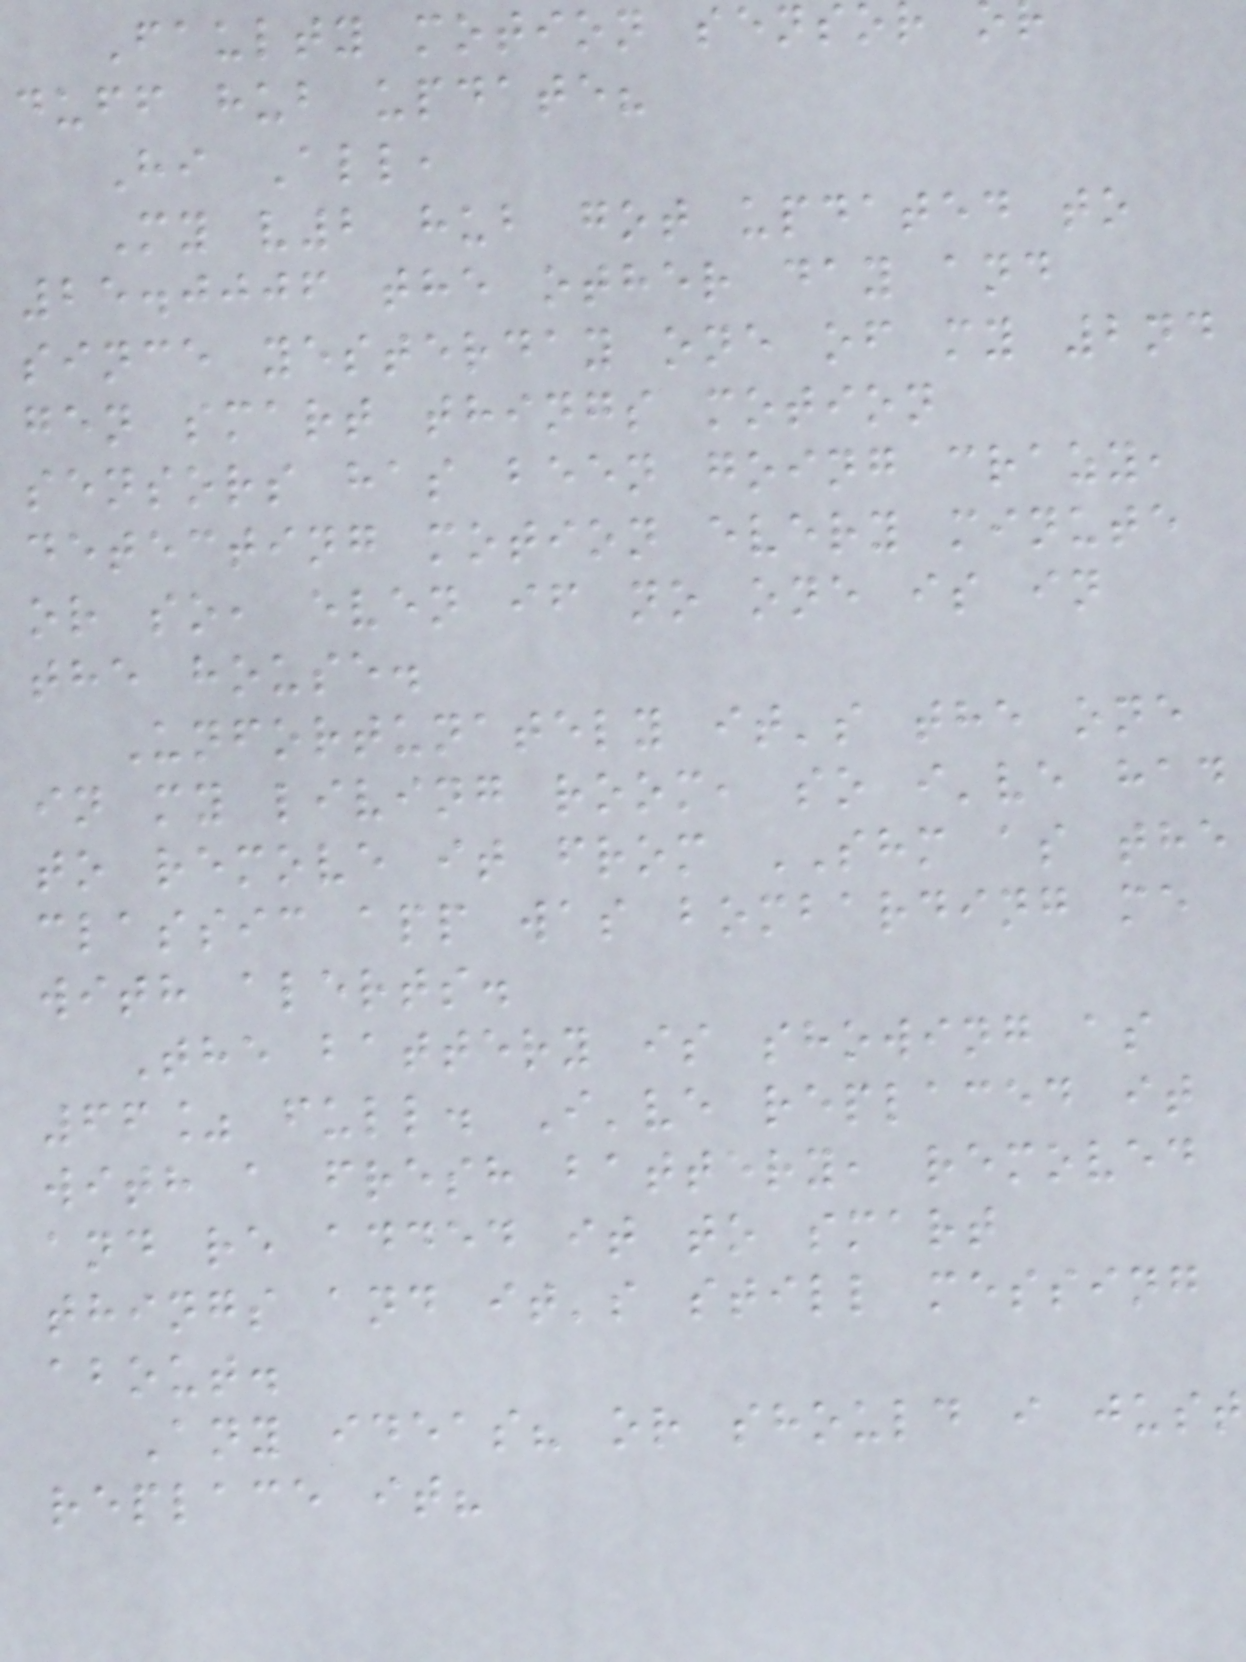Faulty motion sensor
duff hub update?
Hi All,
My v2 hub got updated to
25.0006 the other day and
since yesterday one of my 2nd
gen smart things motion
sensors has been going crazy,
detecting motion every minute
or so, even if no one is in
the house.
Unfortunately it's the one
in my living room, so i've had
to remove it from SHM as the
classic app was bombarding me
with alerts.
The battery is showing as
66% full. I've replaced it
with a fresh battery, removed
and re added it to smart
things and it's still messing
about.
Any ideas? or should i just
replace it?
